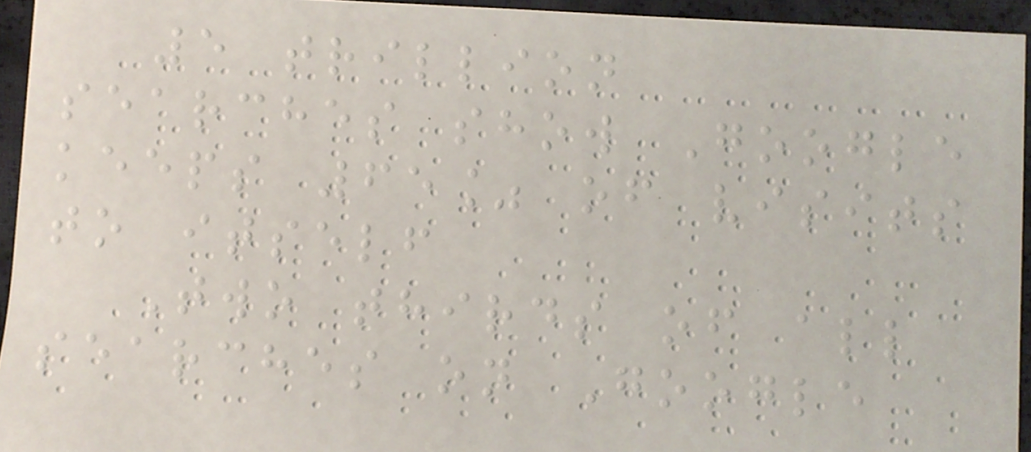5 trillion
searches show Google
keeps 65% of visits
to itself
Two thirds of all
searches on Google
